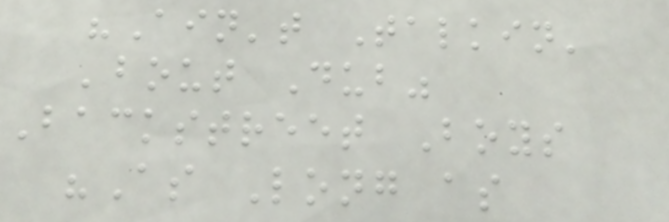"Ain't Talkin'
'bout Dub"
Backstreet Boys
"As Long as
